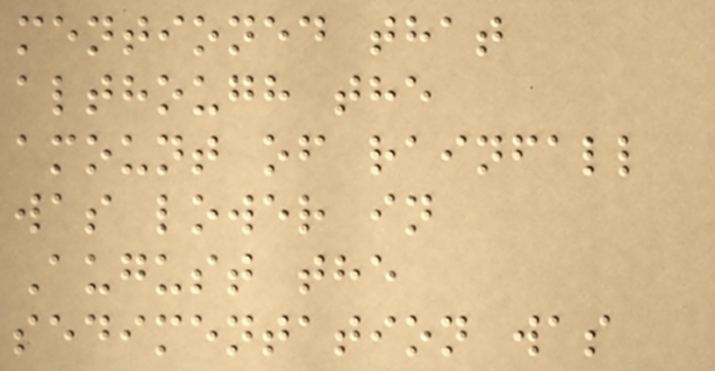mentioned that
although the
amount of rainfall
was lower in
August the
sedimentation was
